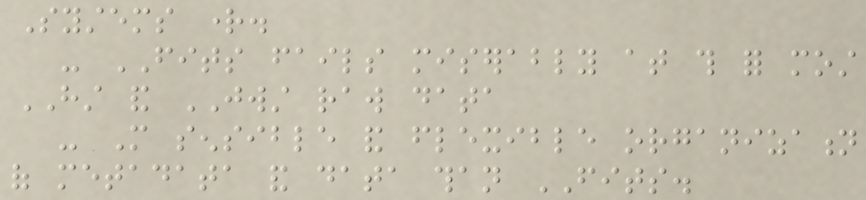Systems right.
- FITS fails miserably at this for most
HST and JWST raw data
- More sensible and flexible organization
of metadata and data than FITS.
